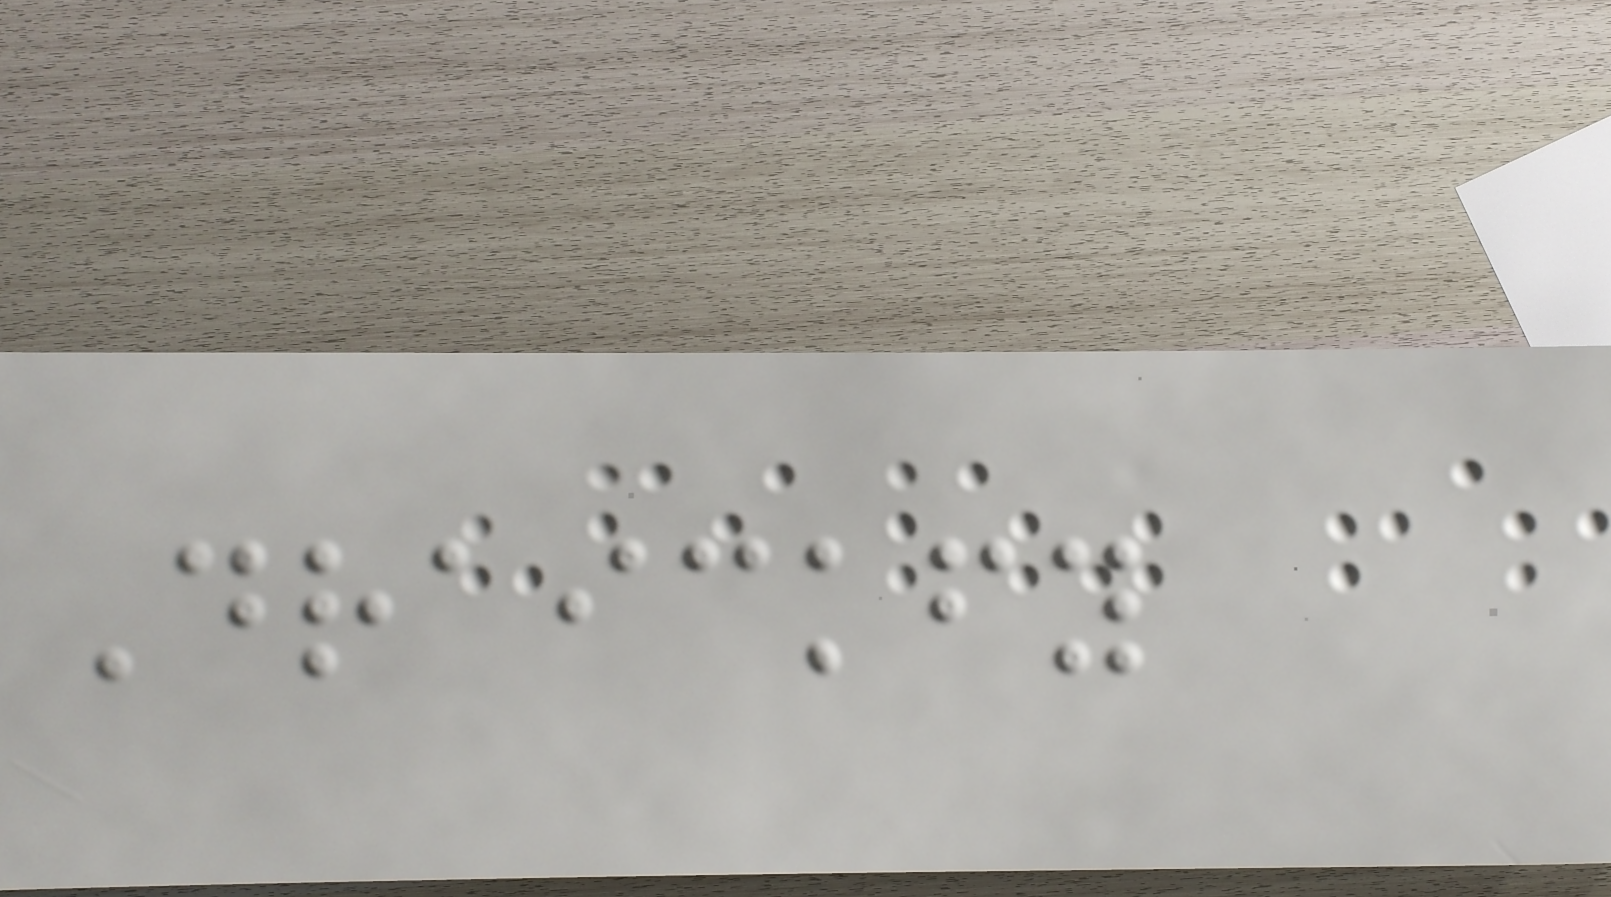Draickfy
